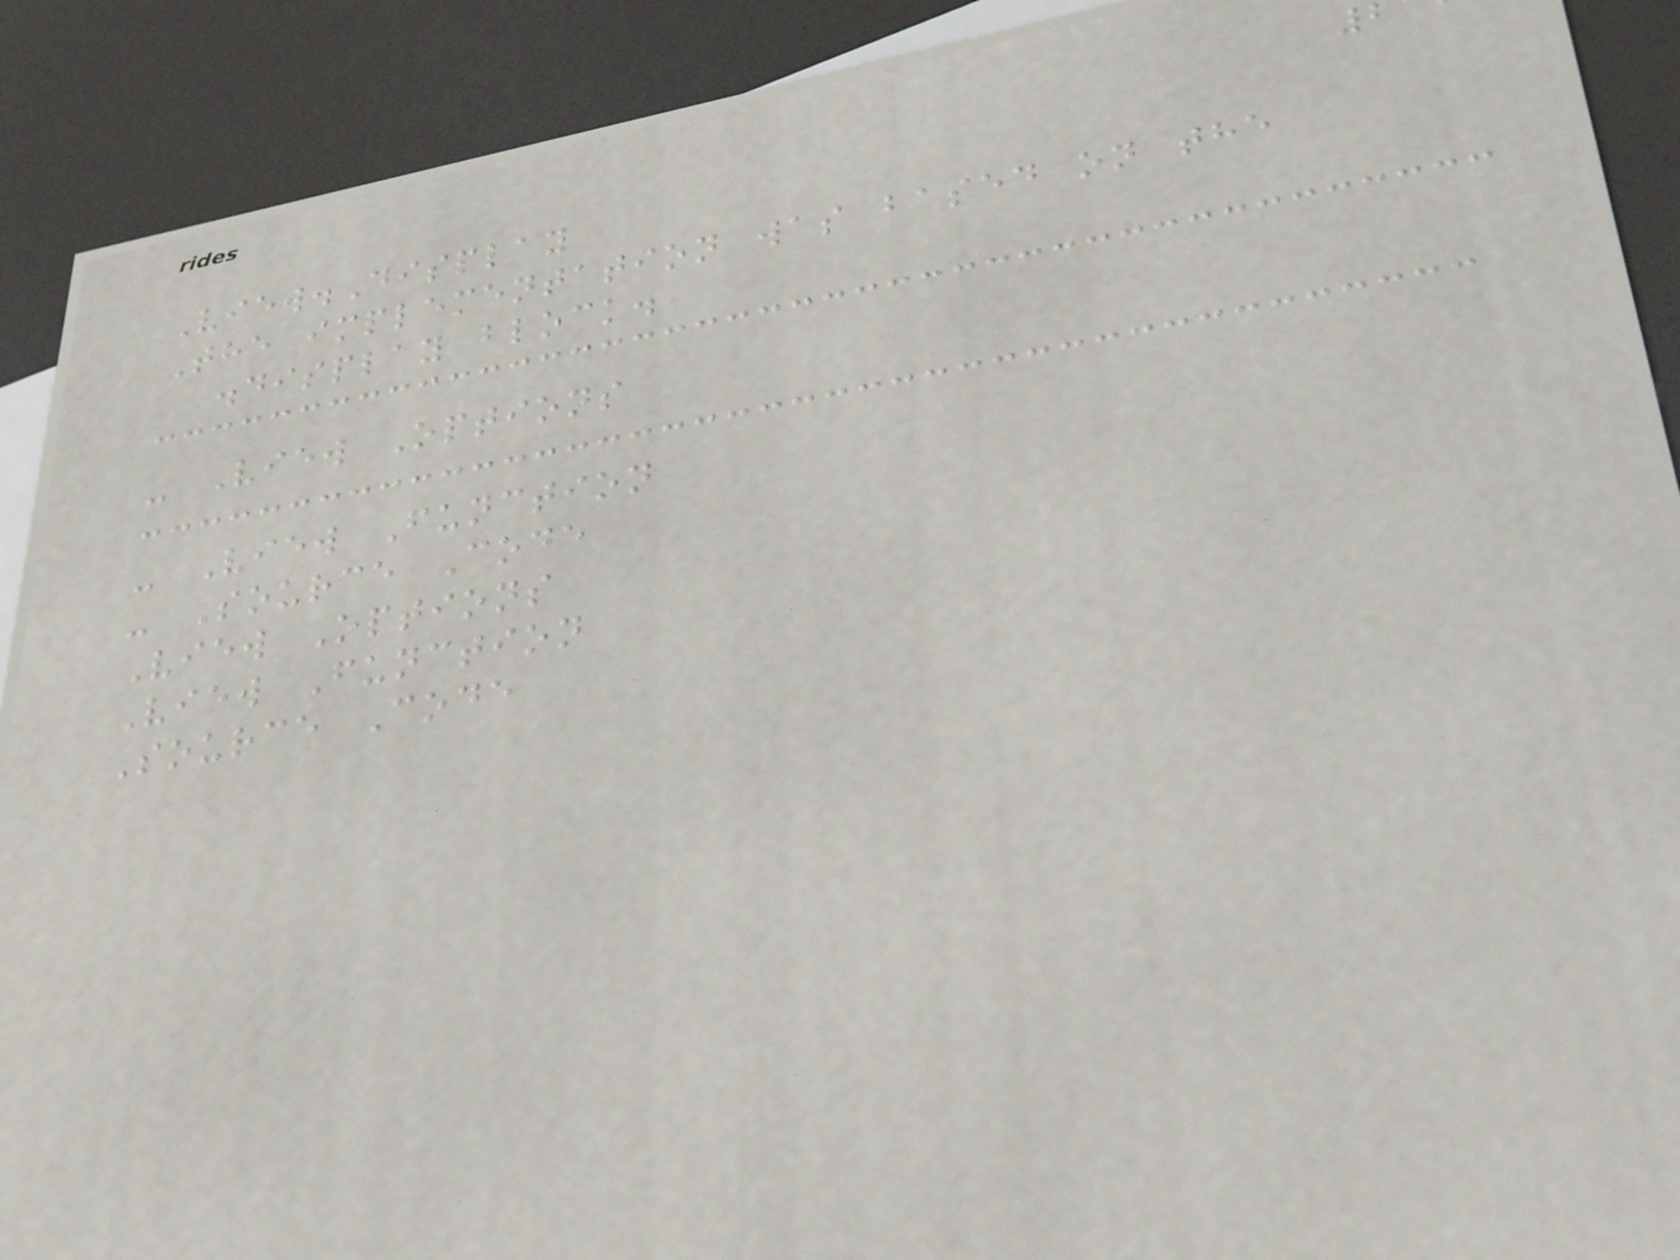View.Display
The implementation was based on the
.display block.
- View Options
- View Function
- Source Code
View Options
View Function
Source Code
